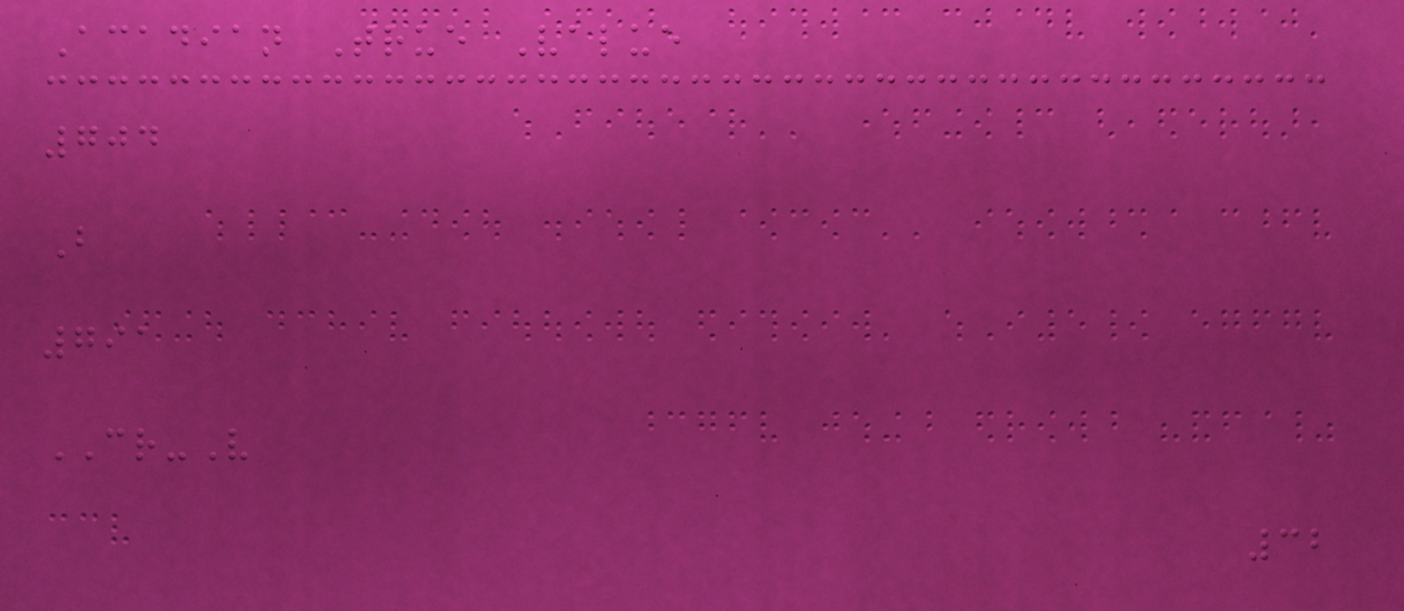Acadian True Value
704
B
791
CR-V
32
